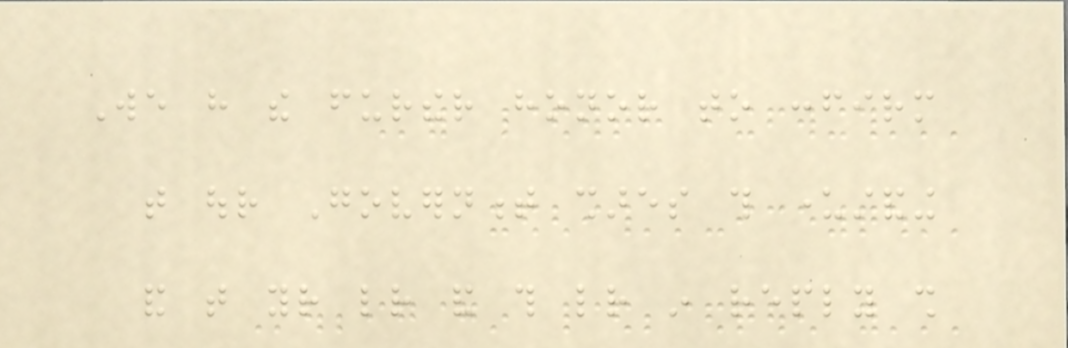We have the further honor to confirm
that our Government shares this understanding
and that your letter and this letter in reply shall
